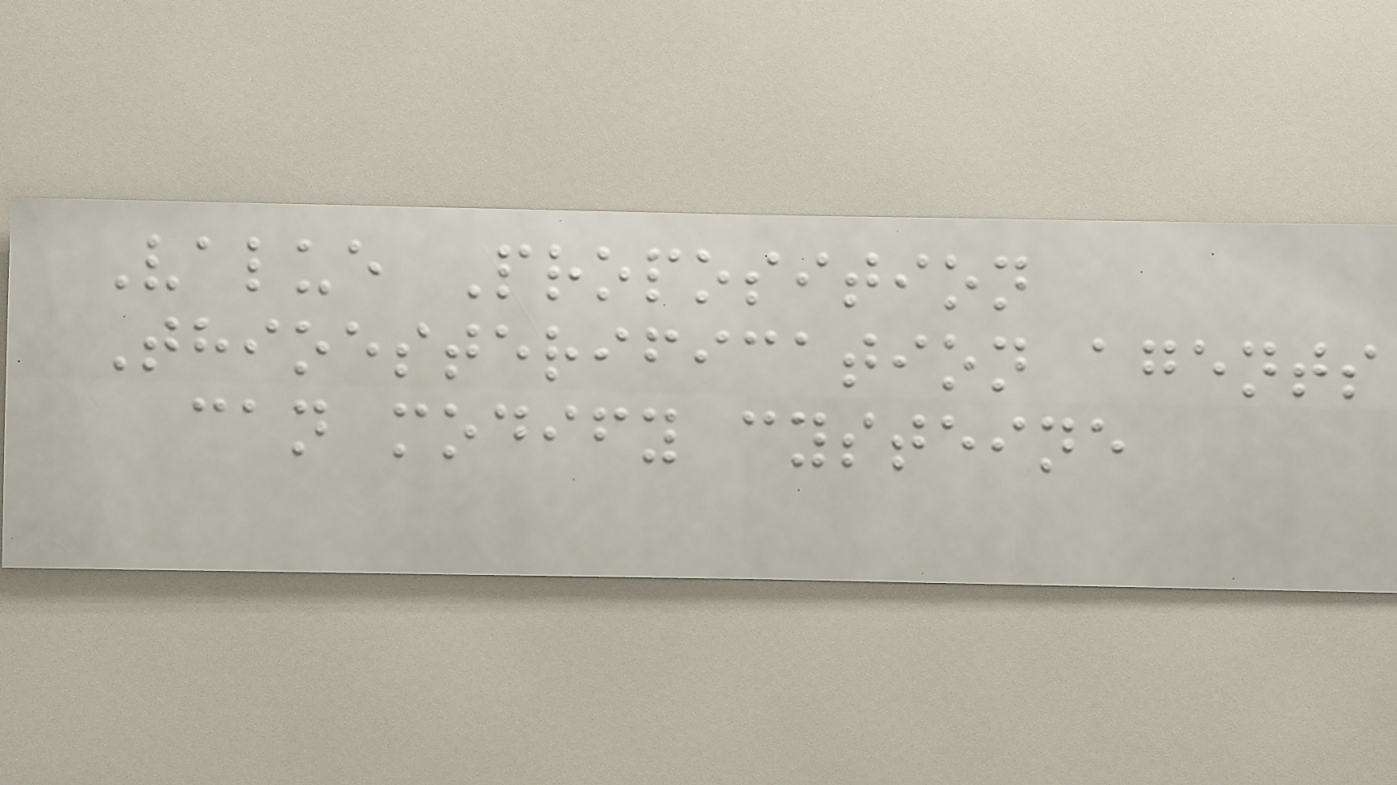Value Proposition
Thioesterification agents
can modify cysteine
